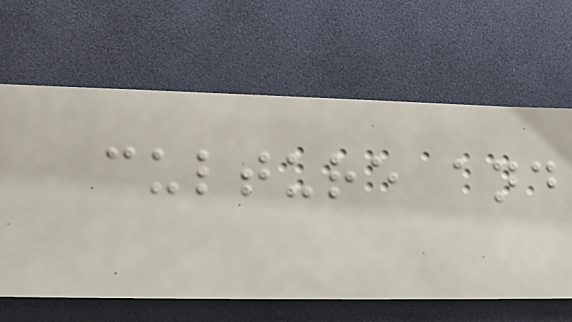culture and
